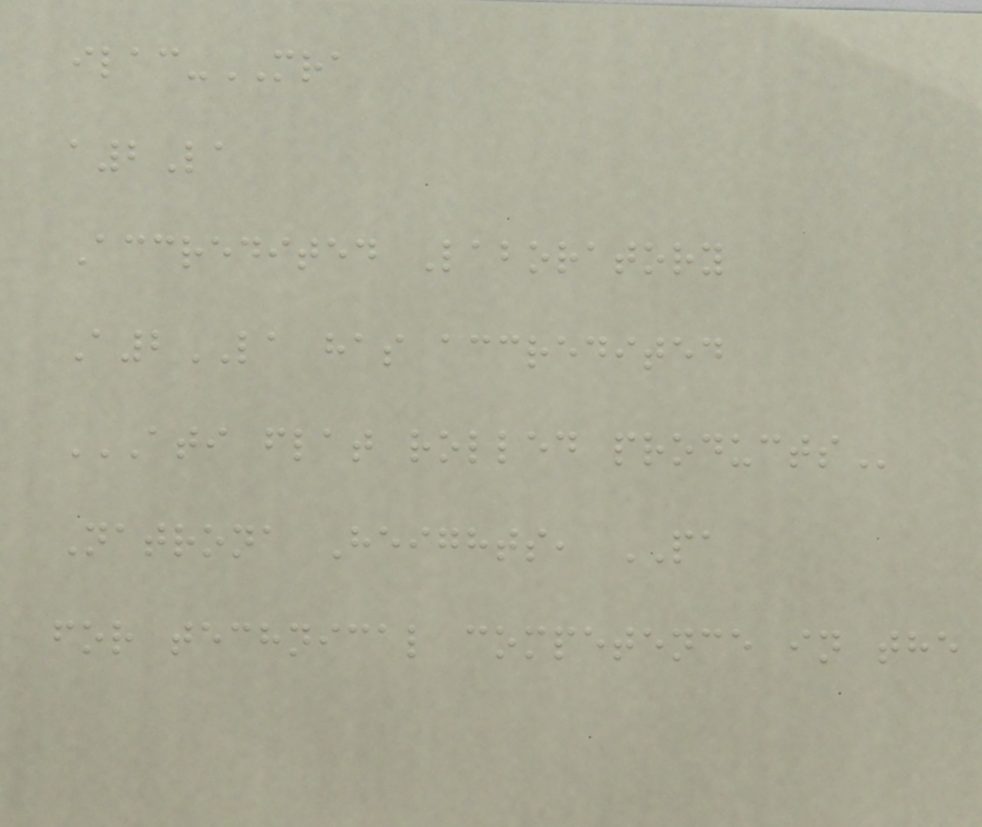ilac-MRA
a2La
Accredited Laboratory
A2LA has accredited
ATI FLAT ROLLED PRODUCTS
Natrona Heights, PA
for technical competence in the
